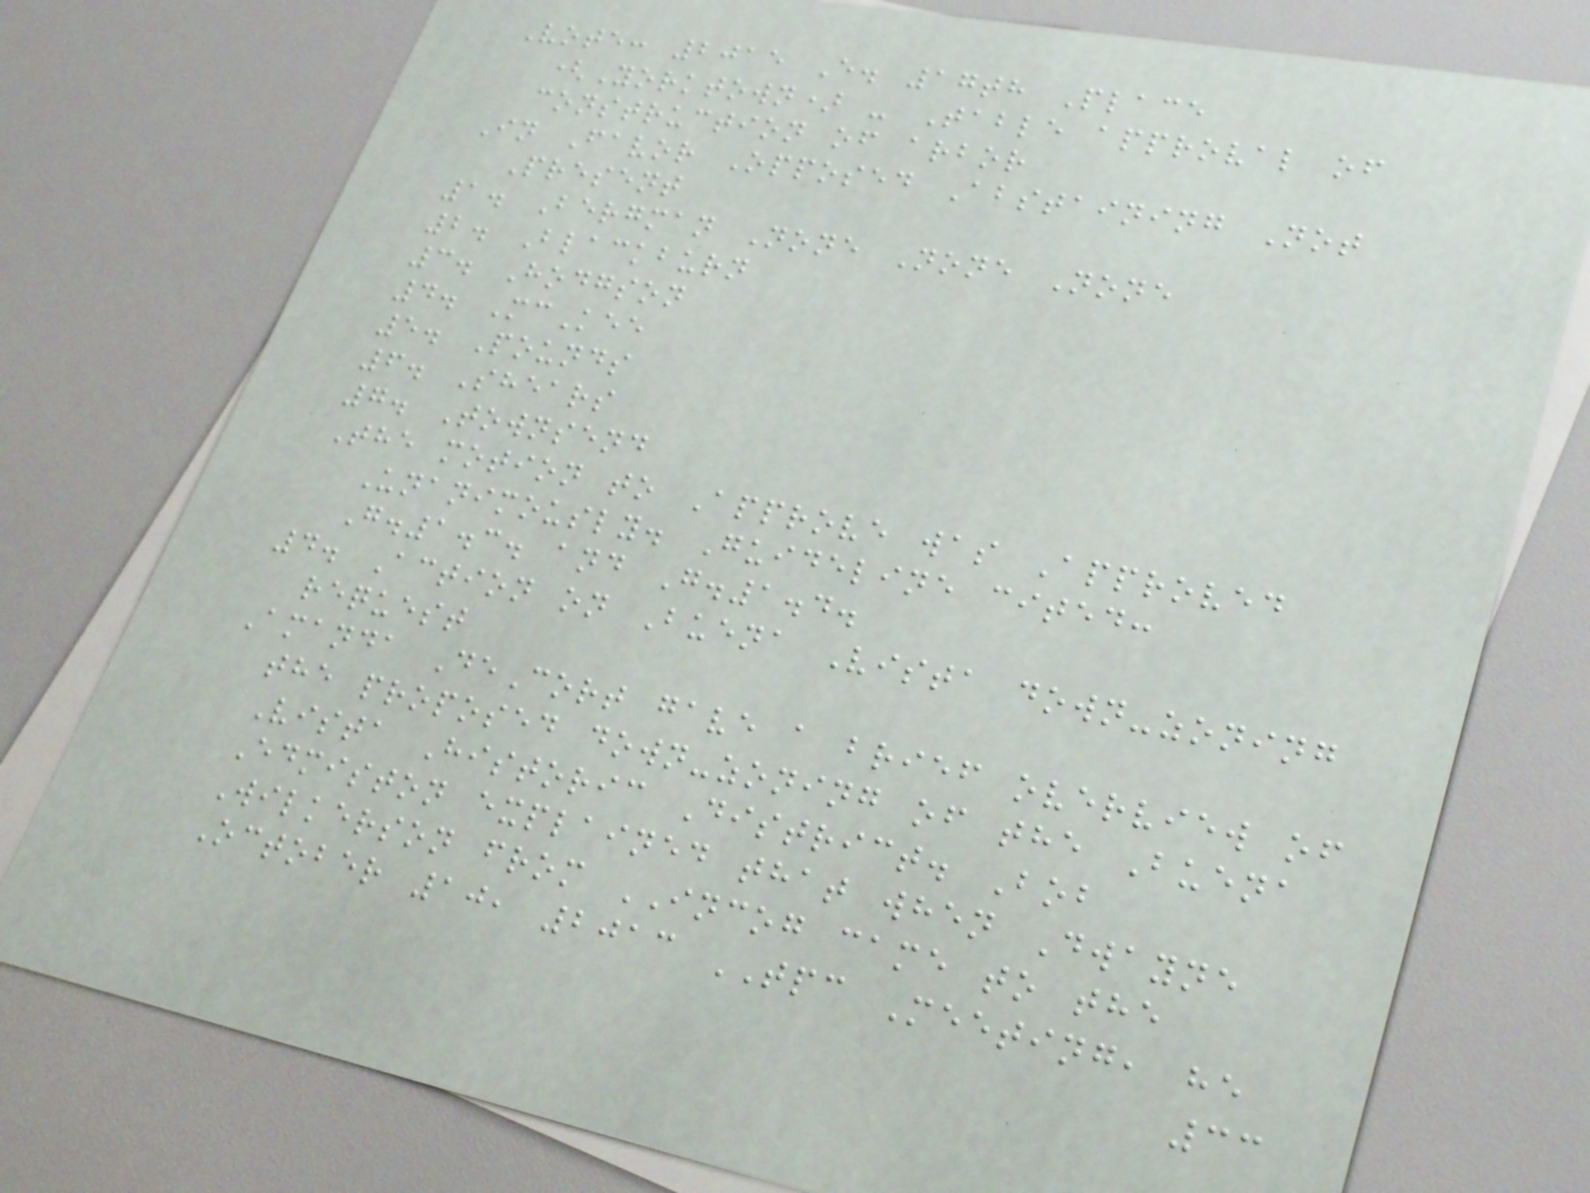Vote: 2015 E. 17th Place
(Yorktown) - Table approval of
construction of arbor
In Favor Opposed Abstaining Not
Present
1. Bergman None None None
2. Blackburn
3. Hodgson
4. McKee
5. Pounds
6. Shears
7. Townsend
The motion to Approve was Approved
Unanimously. Guideline cited:
G.1.3. and G.1.4.
4. Action on Buena Vista down-zoning
request
Amanda DeCort gave a brief overview of
the proposed down-zoning of the Buena
Vista Historic District. Bob
Edmiston explained that when Dwayne
Wilkerson from INCOG came to the
October 10, 2013 TPC Meeting, he
33
